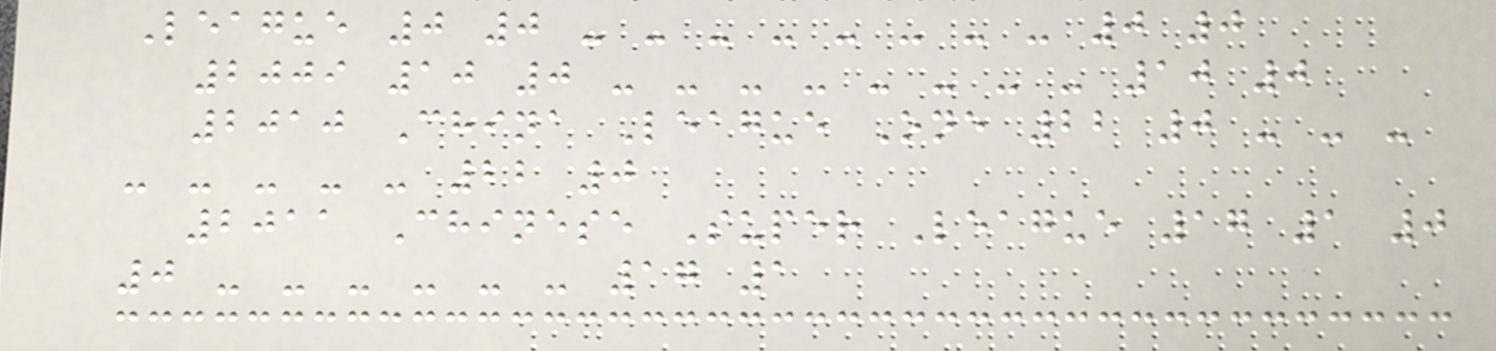League 0 0 - - - - - - - - 0 0
2009 10 0 - - - - - - - - 10 0
2010 China League One 22 0 - - -
- - - - - 22 0
2011 Chinese Super League 17 1 0
0 - - - - - - 17 1
